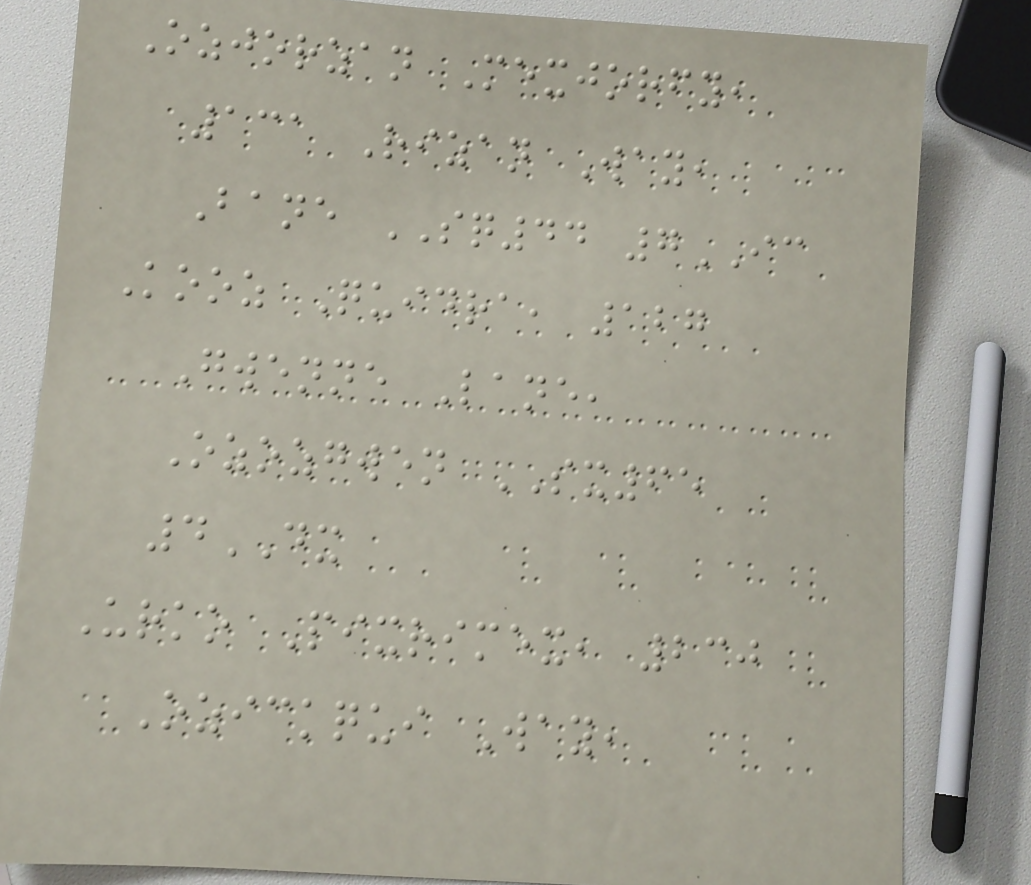Ozjorzan Mexjorfy,
131 Rizan Way,
Bane SQ44 7IC
Kooz Quidra, 127
Gwenne Lane,
Ozozgwen SX65
4DX
Urko Pixrimex, 230
Ozickqui Way,
